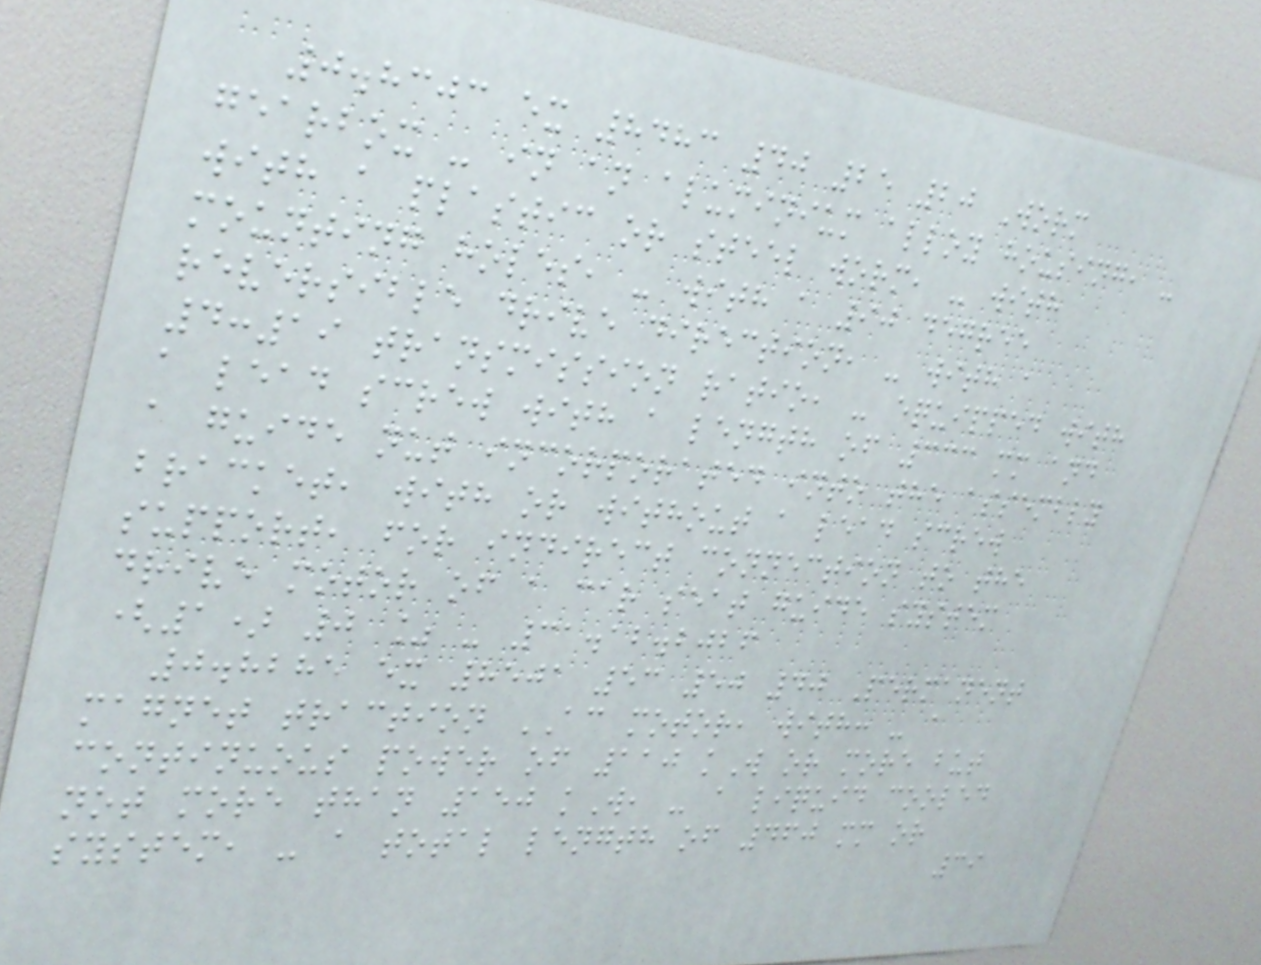0.8303 ex 8483 40 25 20 Worm
gearbox - in an aluminium alloy housing, -
with a plastic or steel worm, - with
mounting holes, - with a 90 degree
reversible drive direction, - with a
4:19 transmission ratio, - equipped with
a lead screw with a length of 333 mm and
a guide nut incorporated into the assembly
bracket, with or without a lead screw
support, for indirect connection to the
drive motor of a car seat guide system
(1) 0 % - 31.12.2026
0.8285 ex 8501 53 50 40 Permanent
magnet traction AC motor, with: - a
continuous power of 110 kW or more but
not more than 150 kW, - a liquid cooled
system, - a total length of 460 mm or
39
